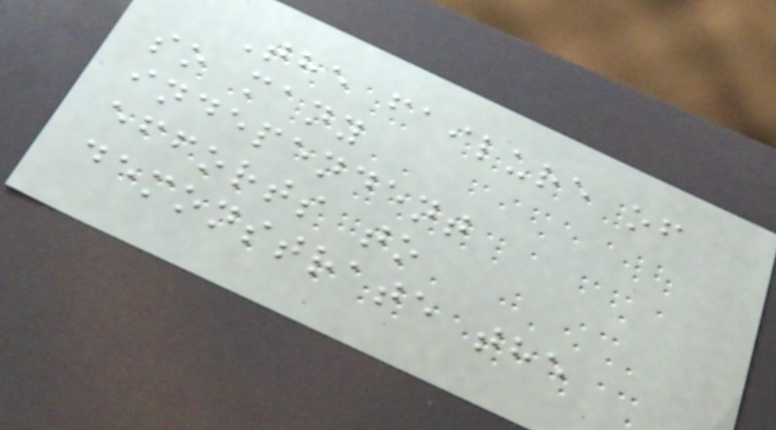The failure of
so many
independent
efforts to
demonstrate the
